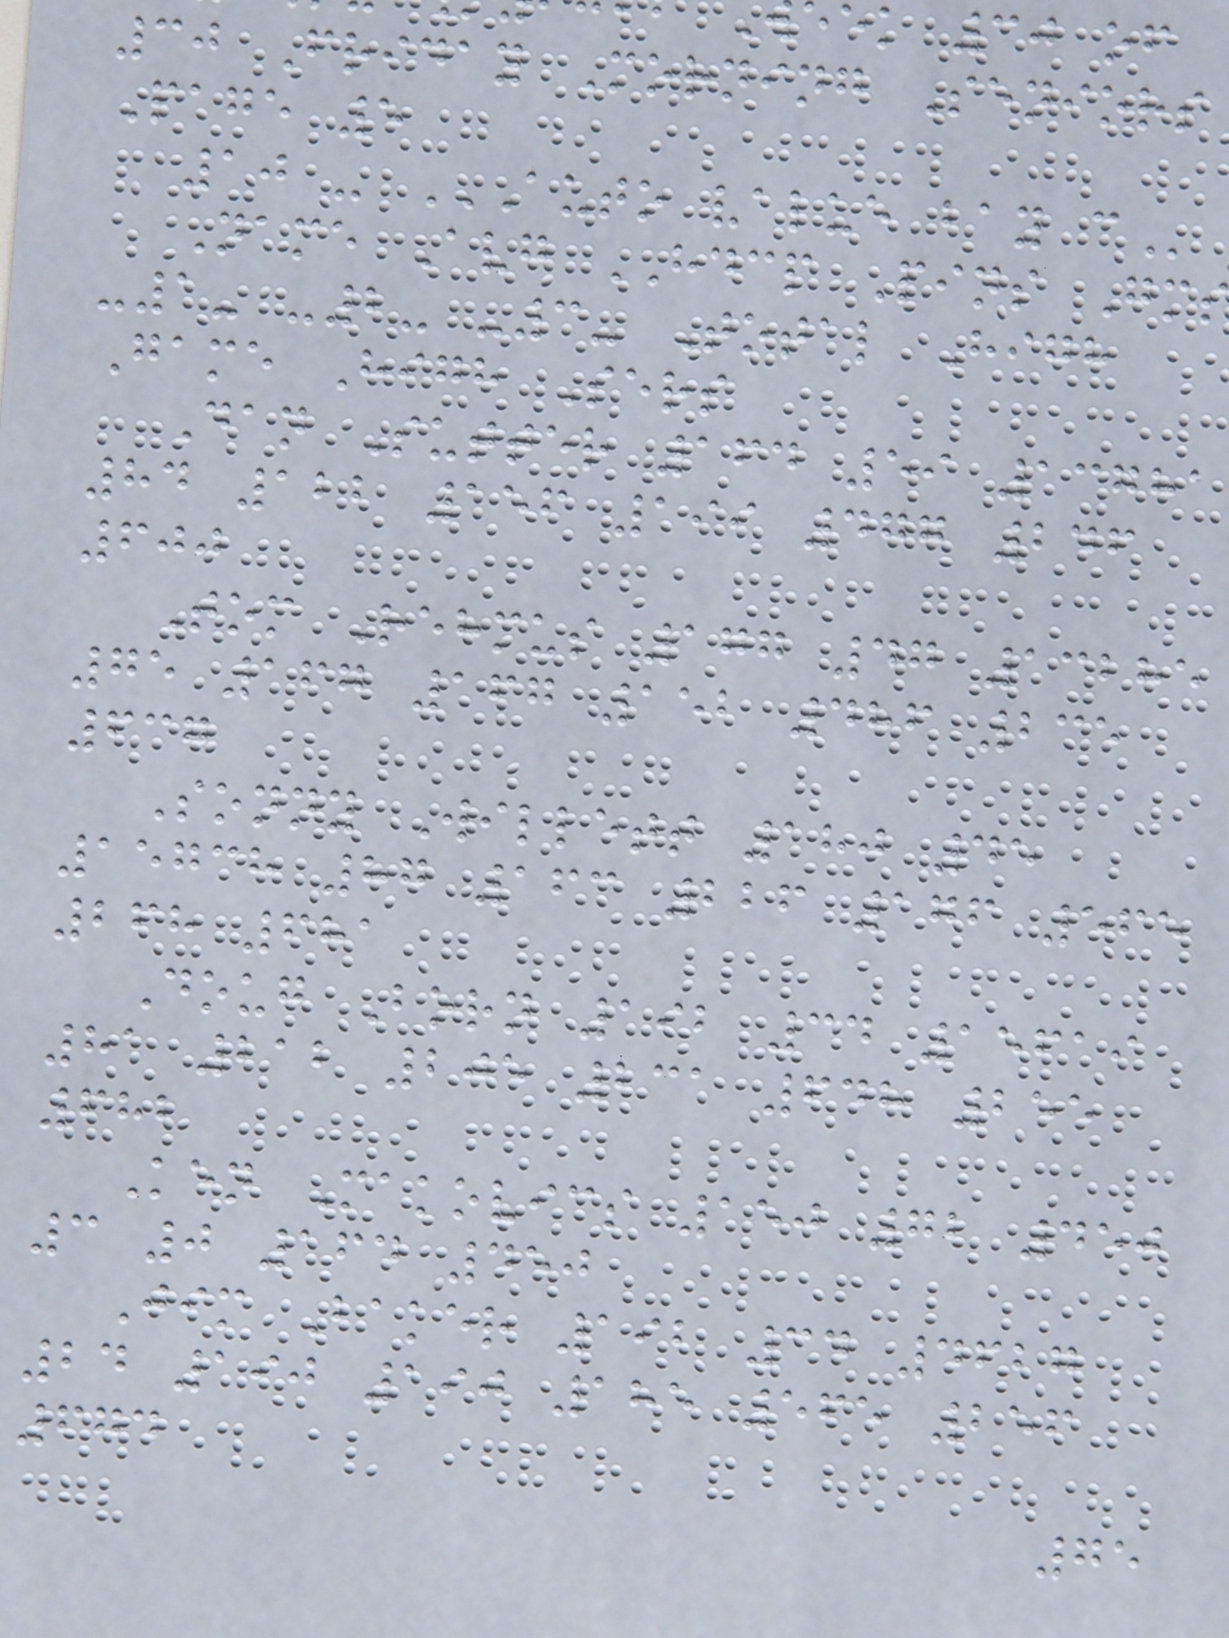ek 30 of
30 Friday Morning Seniors
Page 5
10 - AUTO VALUE BAY C
Name Avg HDCP Pins Gm
-1- -2- -3- Total High
Game High Sers
Dan Sutter 164 59 13781
84 122 156 199 477 246
600
Tom Rehmus 177 47 13285
75 167 167 152 486 235
637
Sonny Willett 180 45
15738 87 163 226 176 565
268 681
Doug Born 192 34 15619
81 212 205 231 648 255
682
Ken Makovics 150 72 450
3 0 164 450
Jim Baker 192 34 4627
24 190 190 185 565 256
674
75
